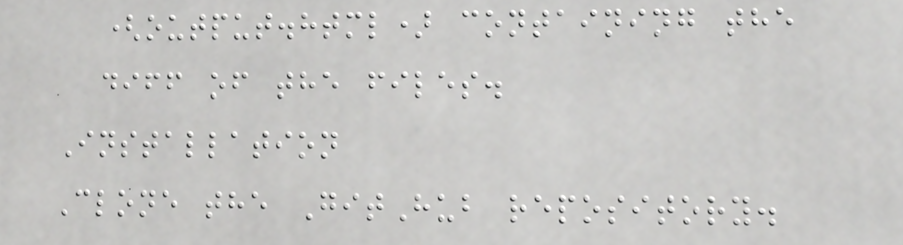(output.html) containing the
diff of the files.
Installation
Clone the GitHub repository.
